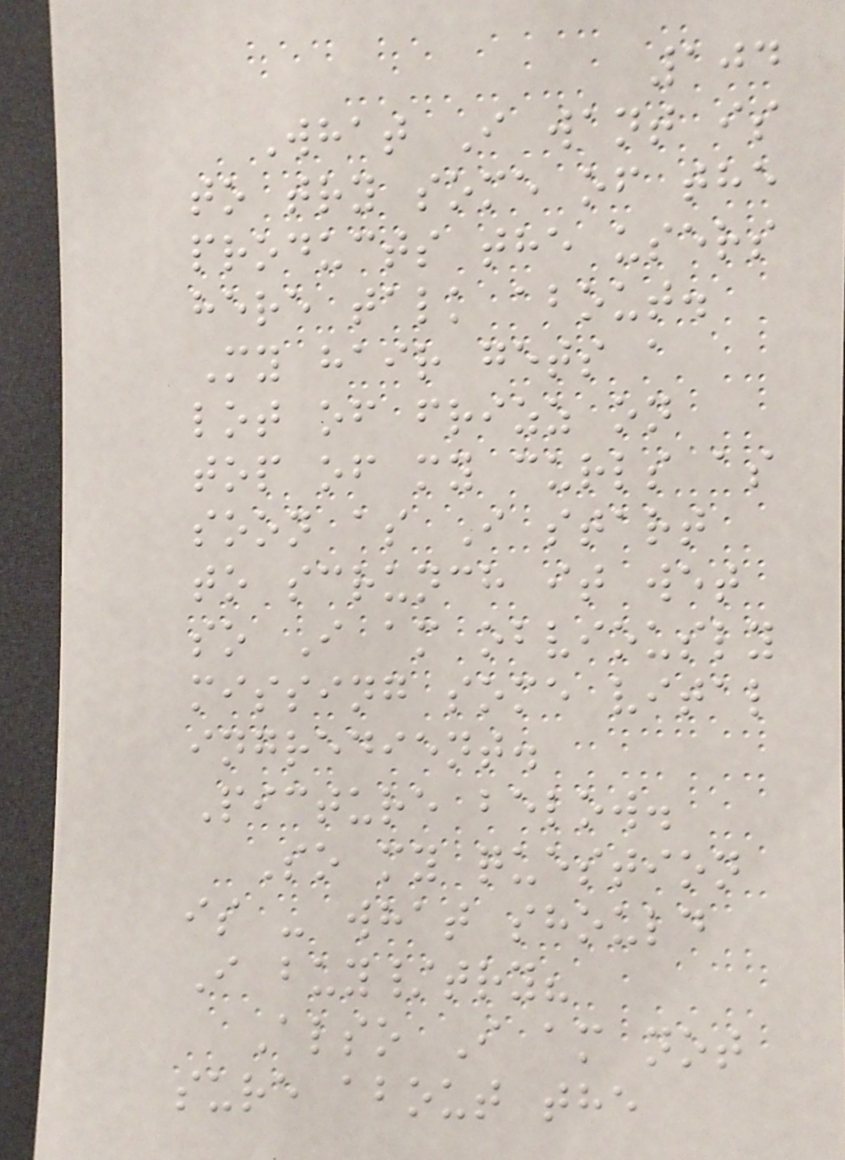104
What I want is
to try some of the
products the users
here talk about.
My hair gets a
lot of frizz on
top of my curls as
soon as I start
to scrunch it wet
so I am obviously
missing some vital
ingredient.
Picture below.
So my question
is - what should
I buy/try?
Also I am not
sure about the
